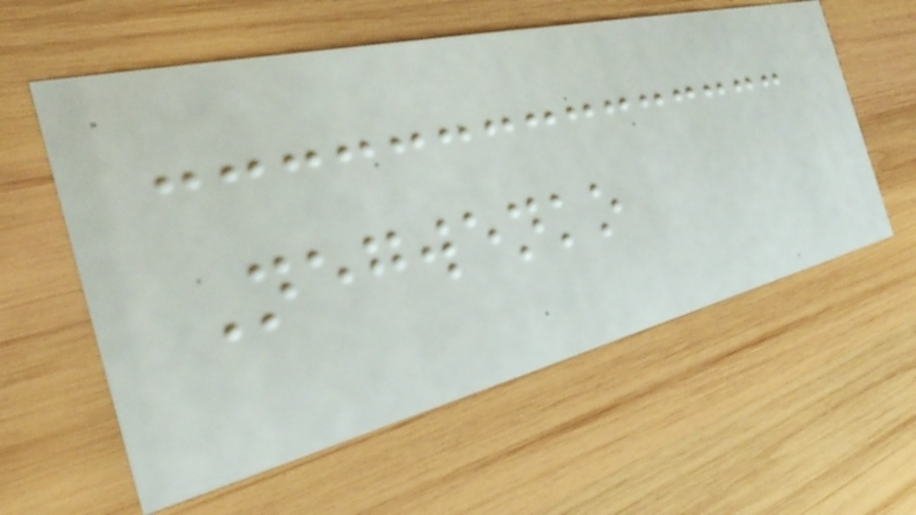Negwenko
